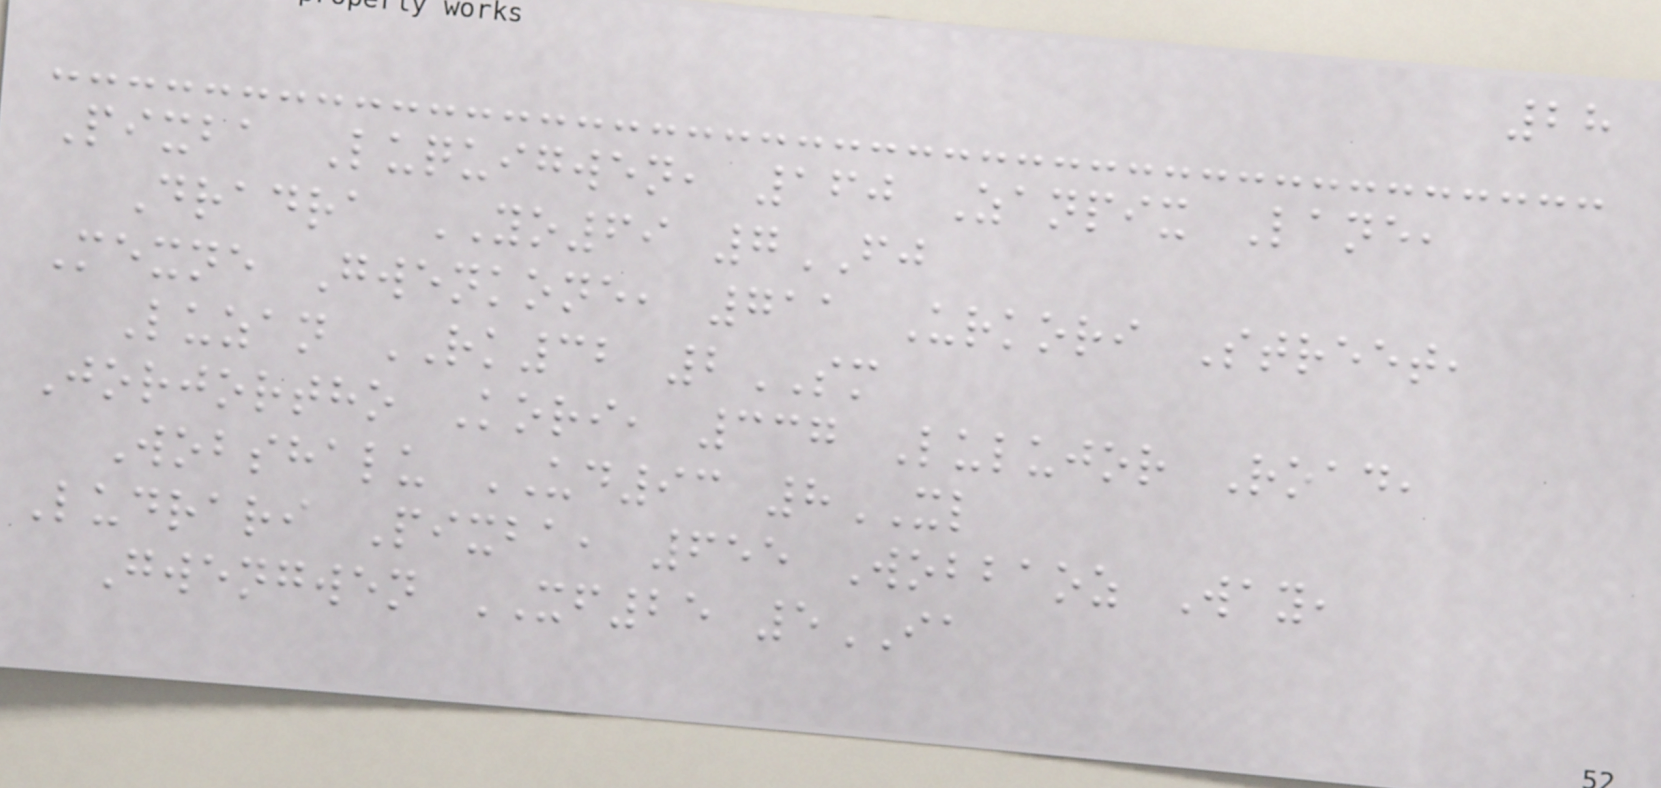28
Pixba Luquigwen, 160 Zanpix Lane,
Dradra YO69 7FJ
Mexne Gwenkone, 711 Urkori Street,
Luzan RK32 2SM
Jorjortho Kori, 337 Lulujor Road,
Wobshalu UD93 8XL
Ludrari Pixba, 655 Wobbaoz Way,
Gwengwen XF25 5IA
